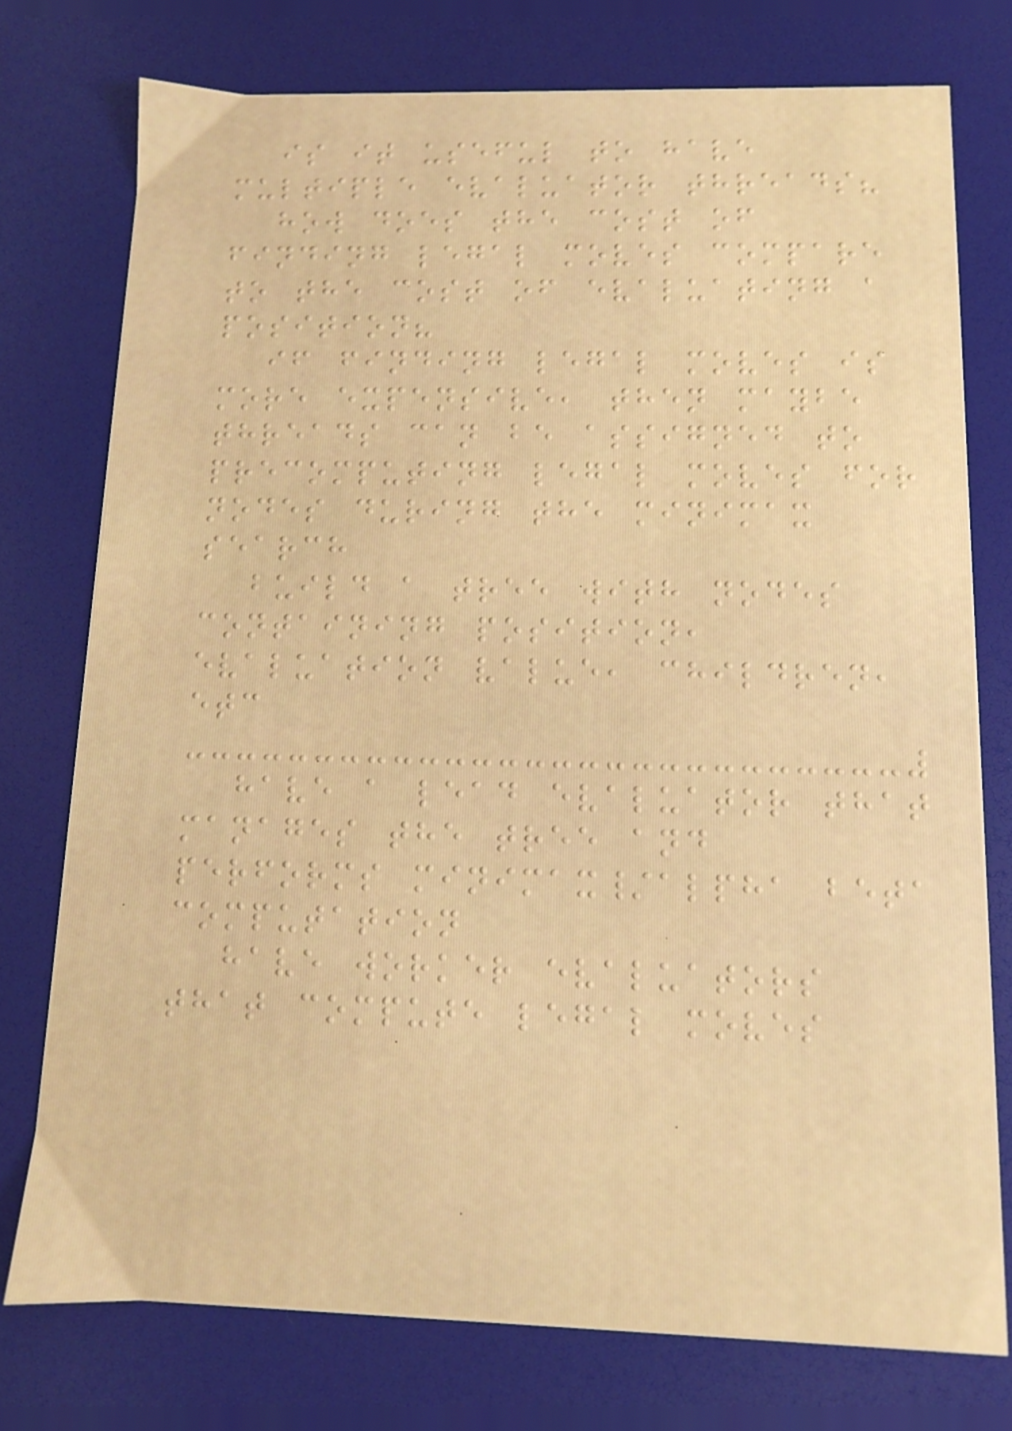is it useful to have
multiple evaluator threads?
how does the cost of
finding legal moves compare
to the cost of evaluating a
position?
if finding legal moves is
more expensive, then maybe
threads can be assigned to
precomputing legal moves for
nodes during the minimax
search
build a tree with nodes
containing position,
evaluation value, children,
etc
have a lead evaluator that
manages the tree and
performs minimax/alpha beta
computation
have worker evaluators
that compute legal moves
